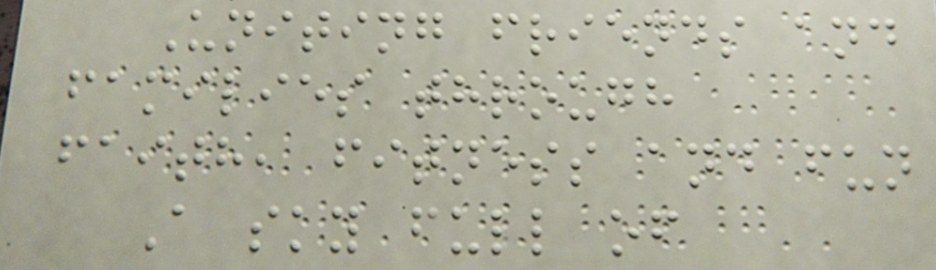Uniting friends and
families through
faith, fitness and fun
A sky full of
